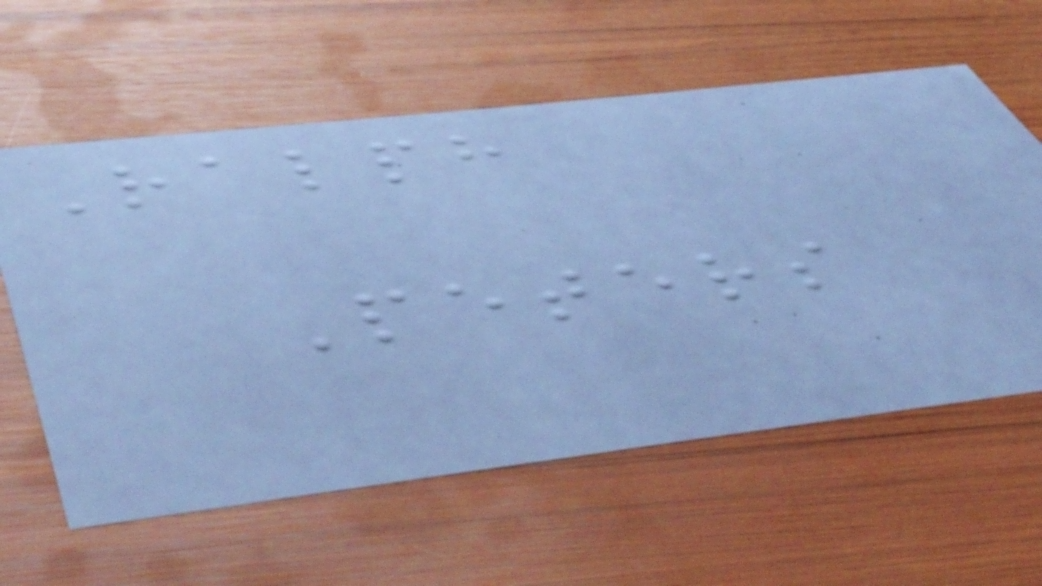Ralph
Peters
